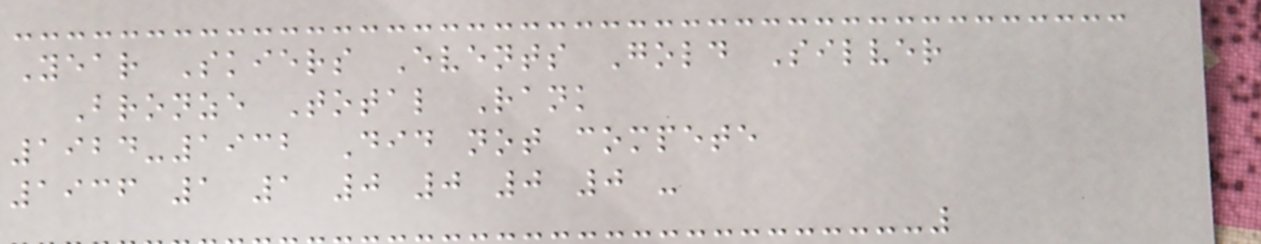Year Skiers Events Gold Silver
Bronze Total Rank
1924-1932 Did not compete
1936 1 1 0 0 0 0 -
